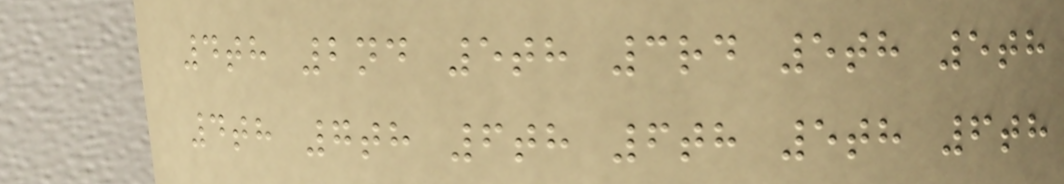4th 2nd 5th 3rd 5th 5th
4th 7th 6th 6th 5th 6th
